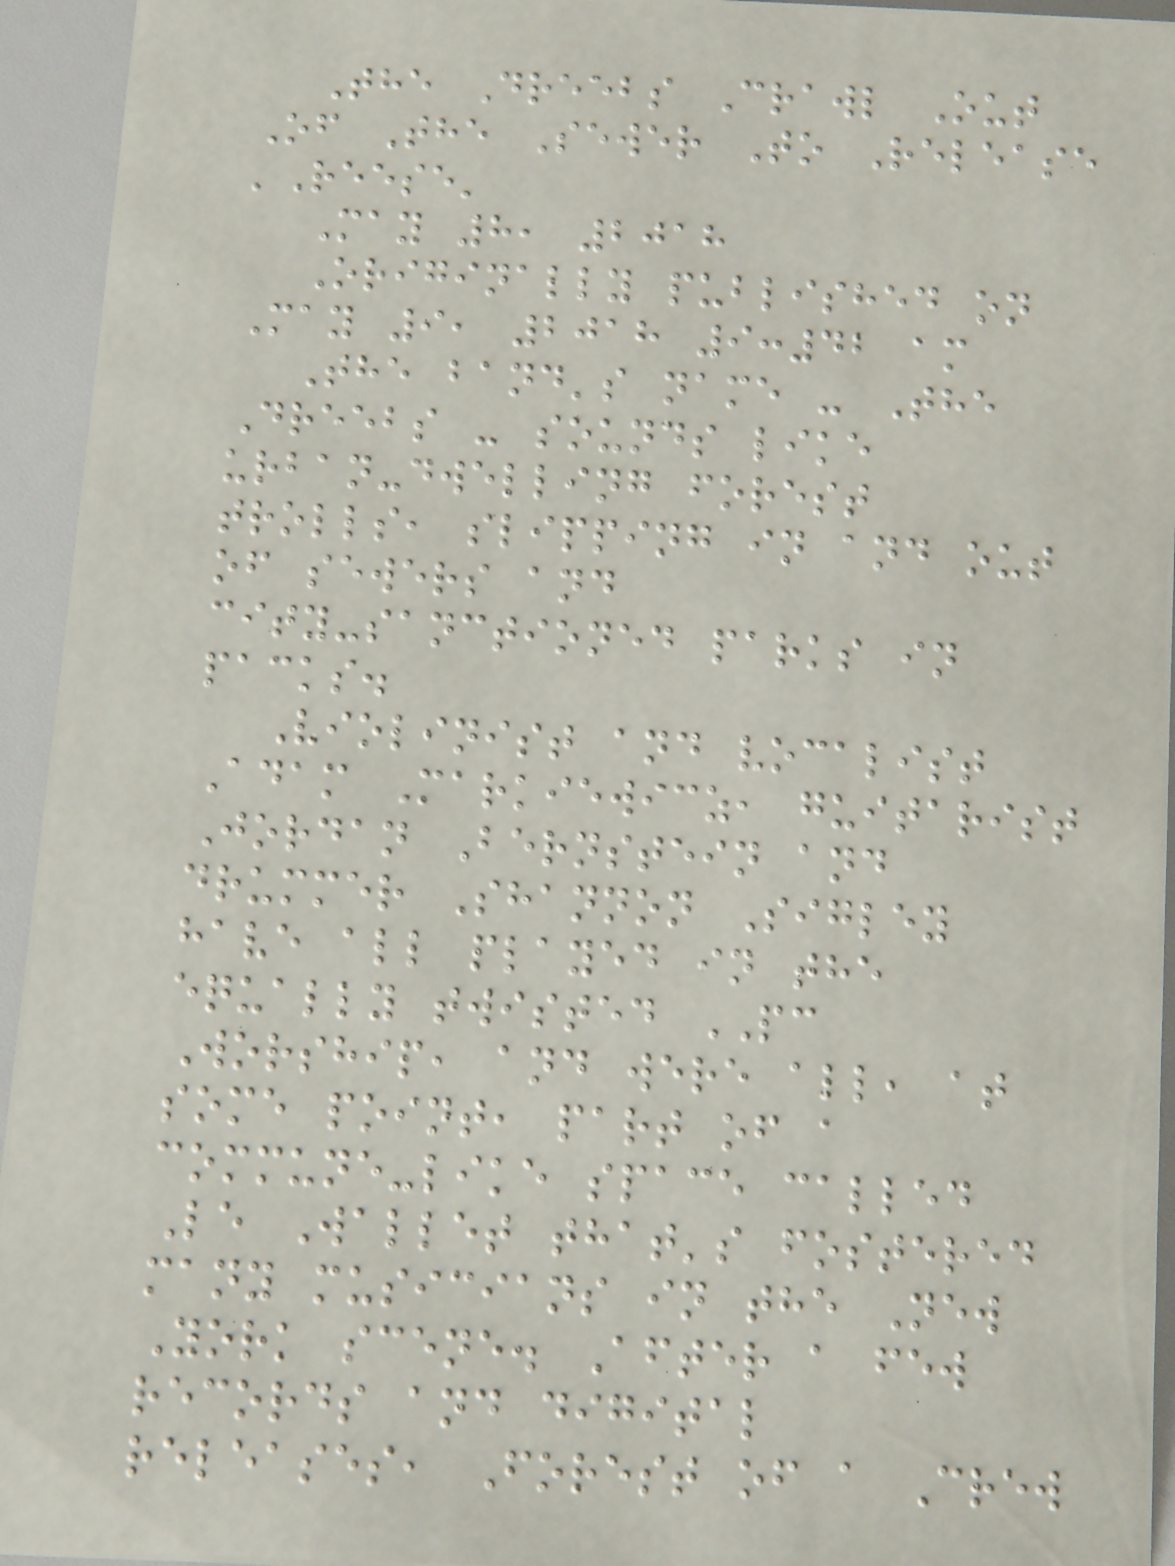The Dreebs Crawl Out
Of The Sewer To Release
'Reese'
May 8, 2018
Originally published on
May 9, 2018 9:42 am
The band's name - The
Dreebs - sounds like
urban-dwelling forest
trolls, slipping in and out
of sewers and
city-sanctioned parks in
packs.
Violinist and vocalist
Adam Markiewicz, guitarist
Jordan Bernstein and
drummer Shannon Sigley
have all played in the
equally twisted PC
Worship, and were all, at
some point, part of a
commune-like space called
Le Wallet that's fostered
many musicians in the New
York scene. After a few
records and digital
releases, Forest of a Crew
